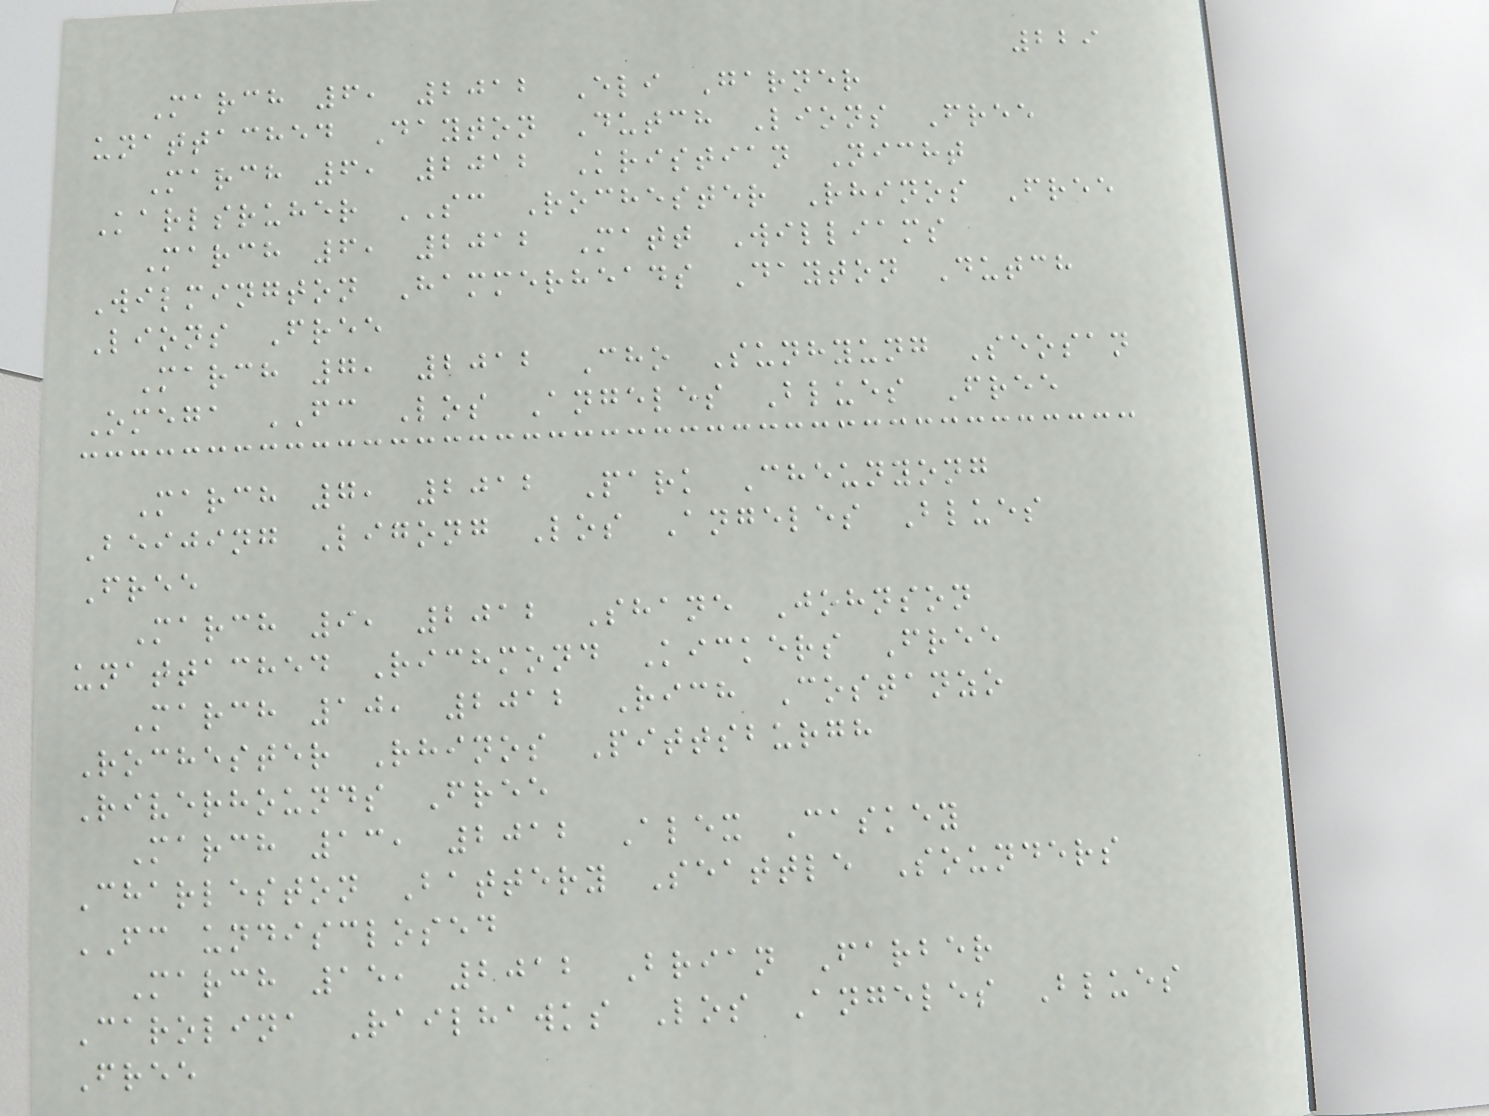229
March 6, 2012 Eli Garner
unattached Dayton Dutch Lions Free
March 6, 2012 Kristian Nicht
Karlsruher SC Rochester Rhinos Free
March 6, 2012 Matt Williams
Wilmington Hammerheads Dayton Dutch
Lions Free
March 7, 2012 Cho Sunhyung Seosan
Omega FC Los Angeles Blues Free
March 7, 2012 Park Cheunyong
Beijing Ligong Los Angeles Blues
Free
March 9, 2012 Shane Johnson
unattached Richmond Kickers Free
March 10, 2012 Rich Costanzo
Rochester Rhinos Pittsburgh
Riverhounds Free
March 13, 2012 Alex Caskey
Charleston Battery Seattle Sounders
FC undisclosed
March 15, 2012 Brian Farber
Carolina Railhawks Los Angeles Blues
Free
